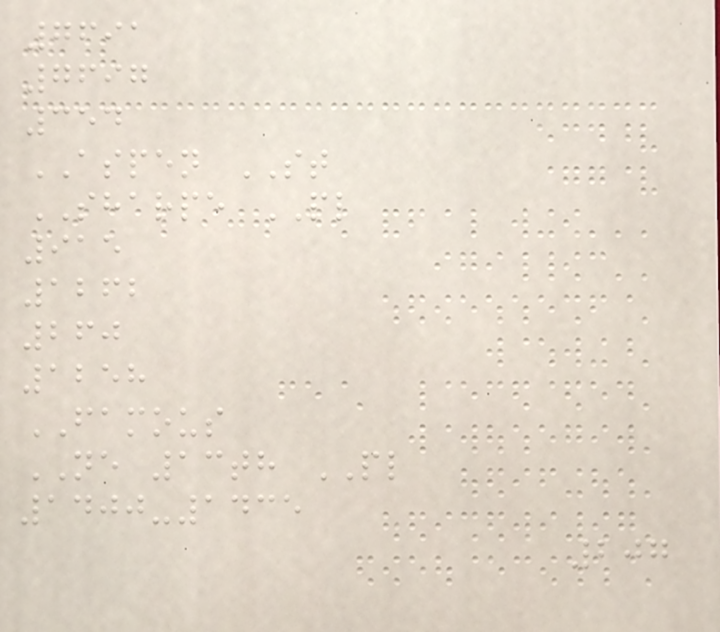7691
7697
354
ASPEN ST
SHARPE PL
915
1262
260
1258
FAMOUS
NE 13th PL
1400-1435
207
